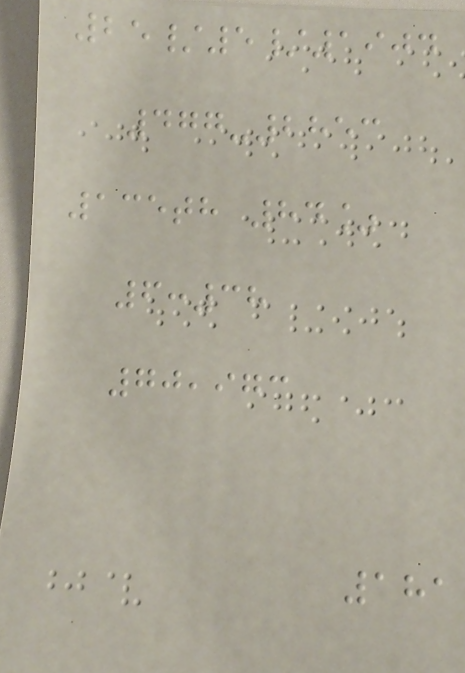25/5/1904
477-2853
135th 84%
6:38
70,973
181
